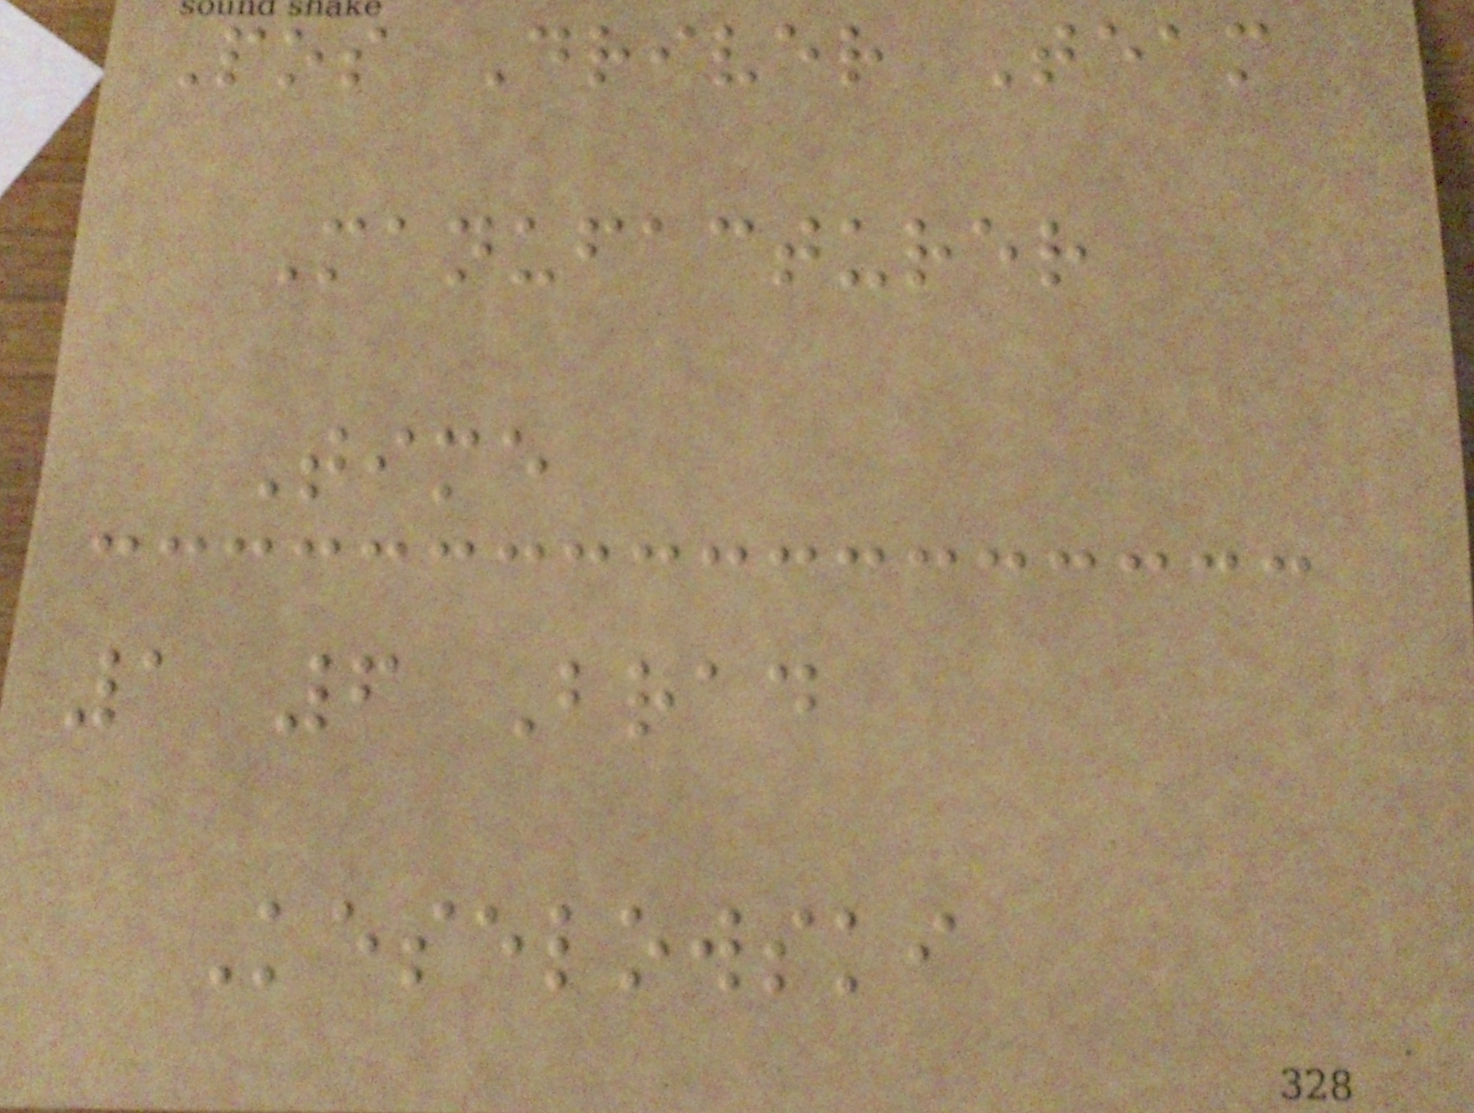Pos Driver Team
Manufacturer
Time
1 6 Brad
Keselowski
